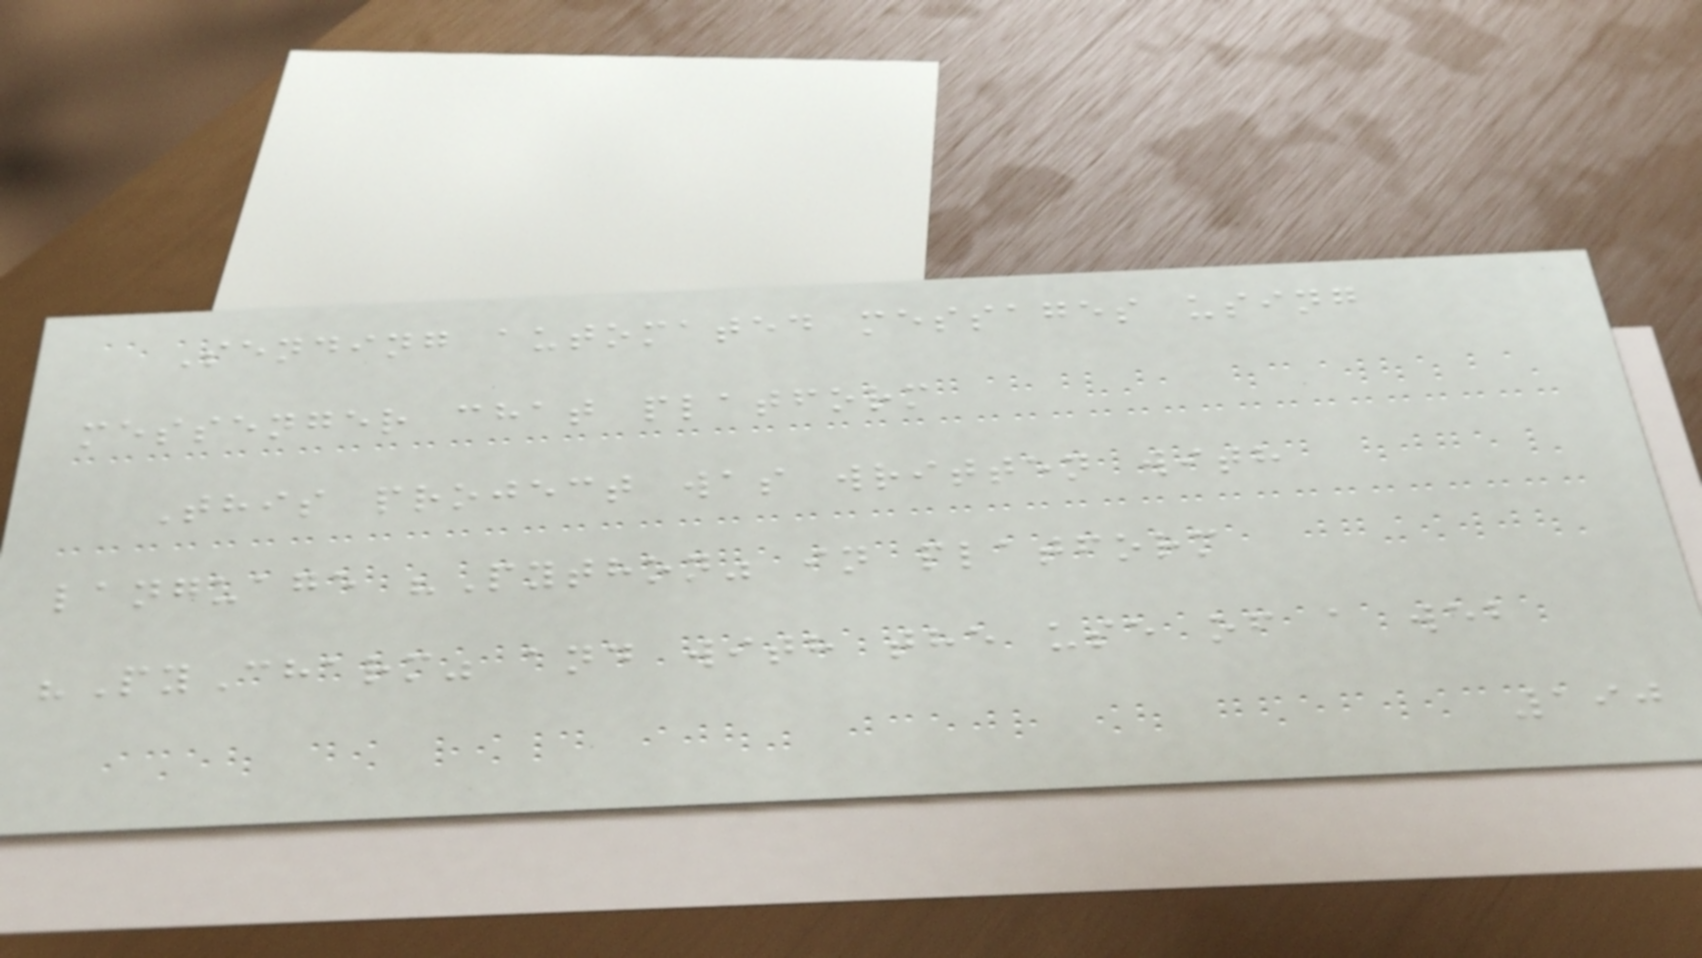Sending automated messages using
messenger chat platform
This project was written with
language "Python" in platform
"PyCharm" and with the use of a web
190
